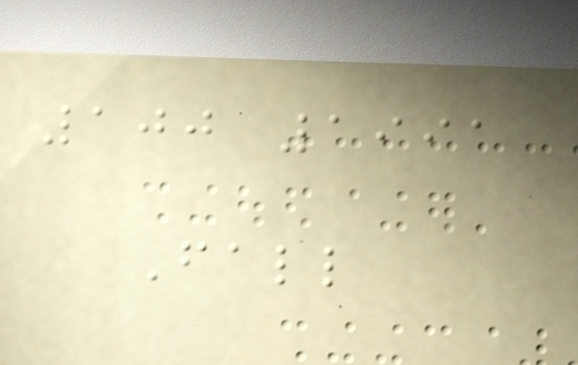100 1991
Fall
